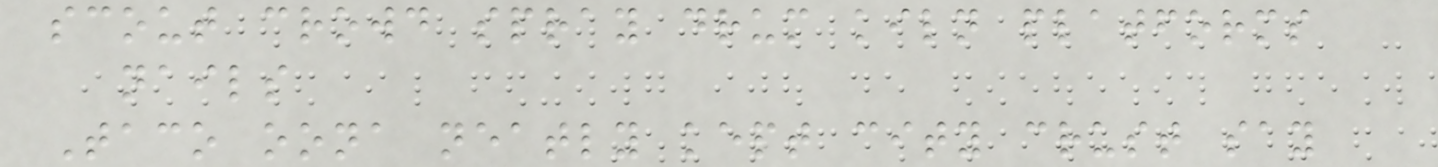scout crowd spray drum kiln platforms
nails
Taco oona neatly kept city crust say
